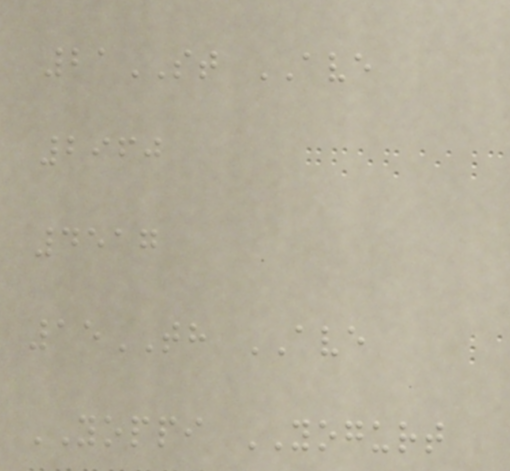21ST AVE
2960
4517
15TH AVE
YOPPI YOGURT
